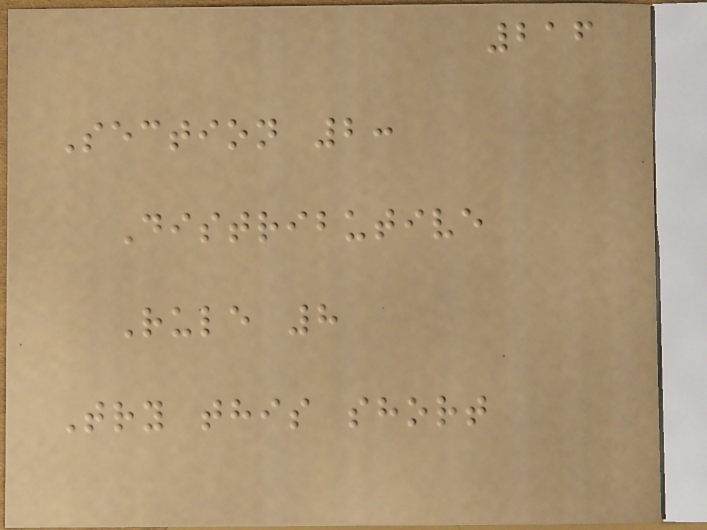216
Section 2:
Distributive
Rule 8
Try this short
